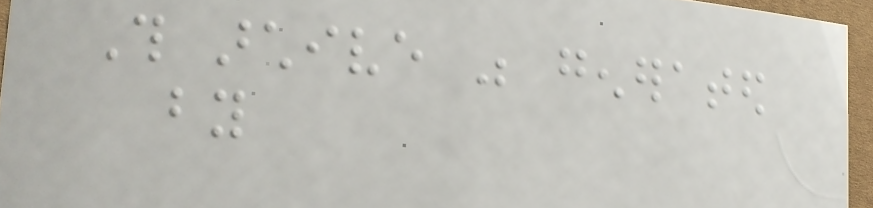This archive was generated
by
